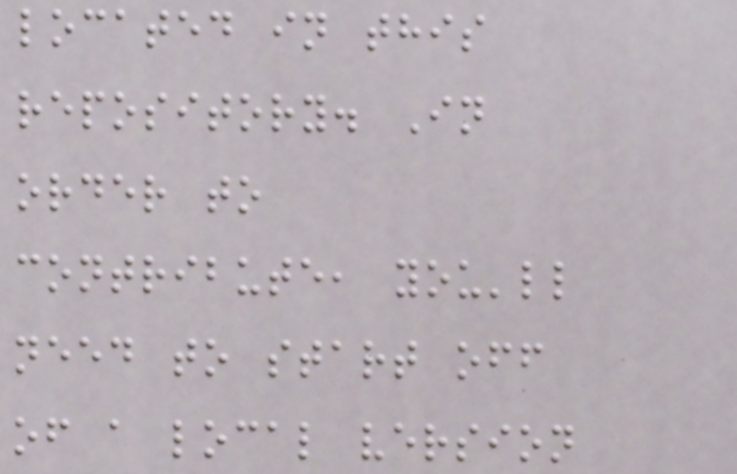located in this
repository. In
order to
contribute, you'll
need to start off
of a local version
